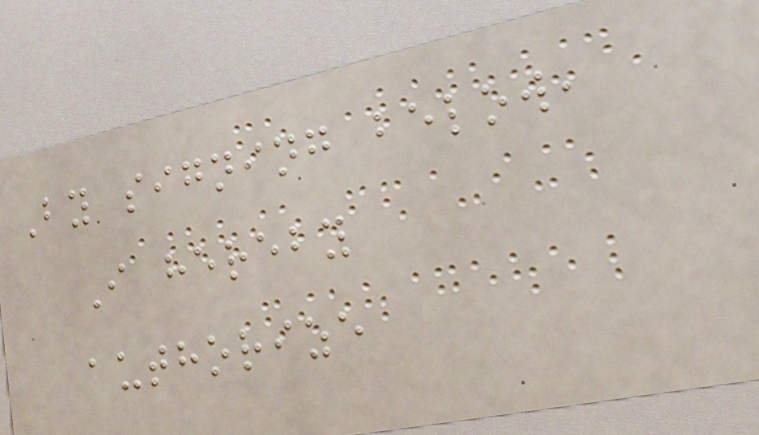By signing below,
I hereby
authorize
